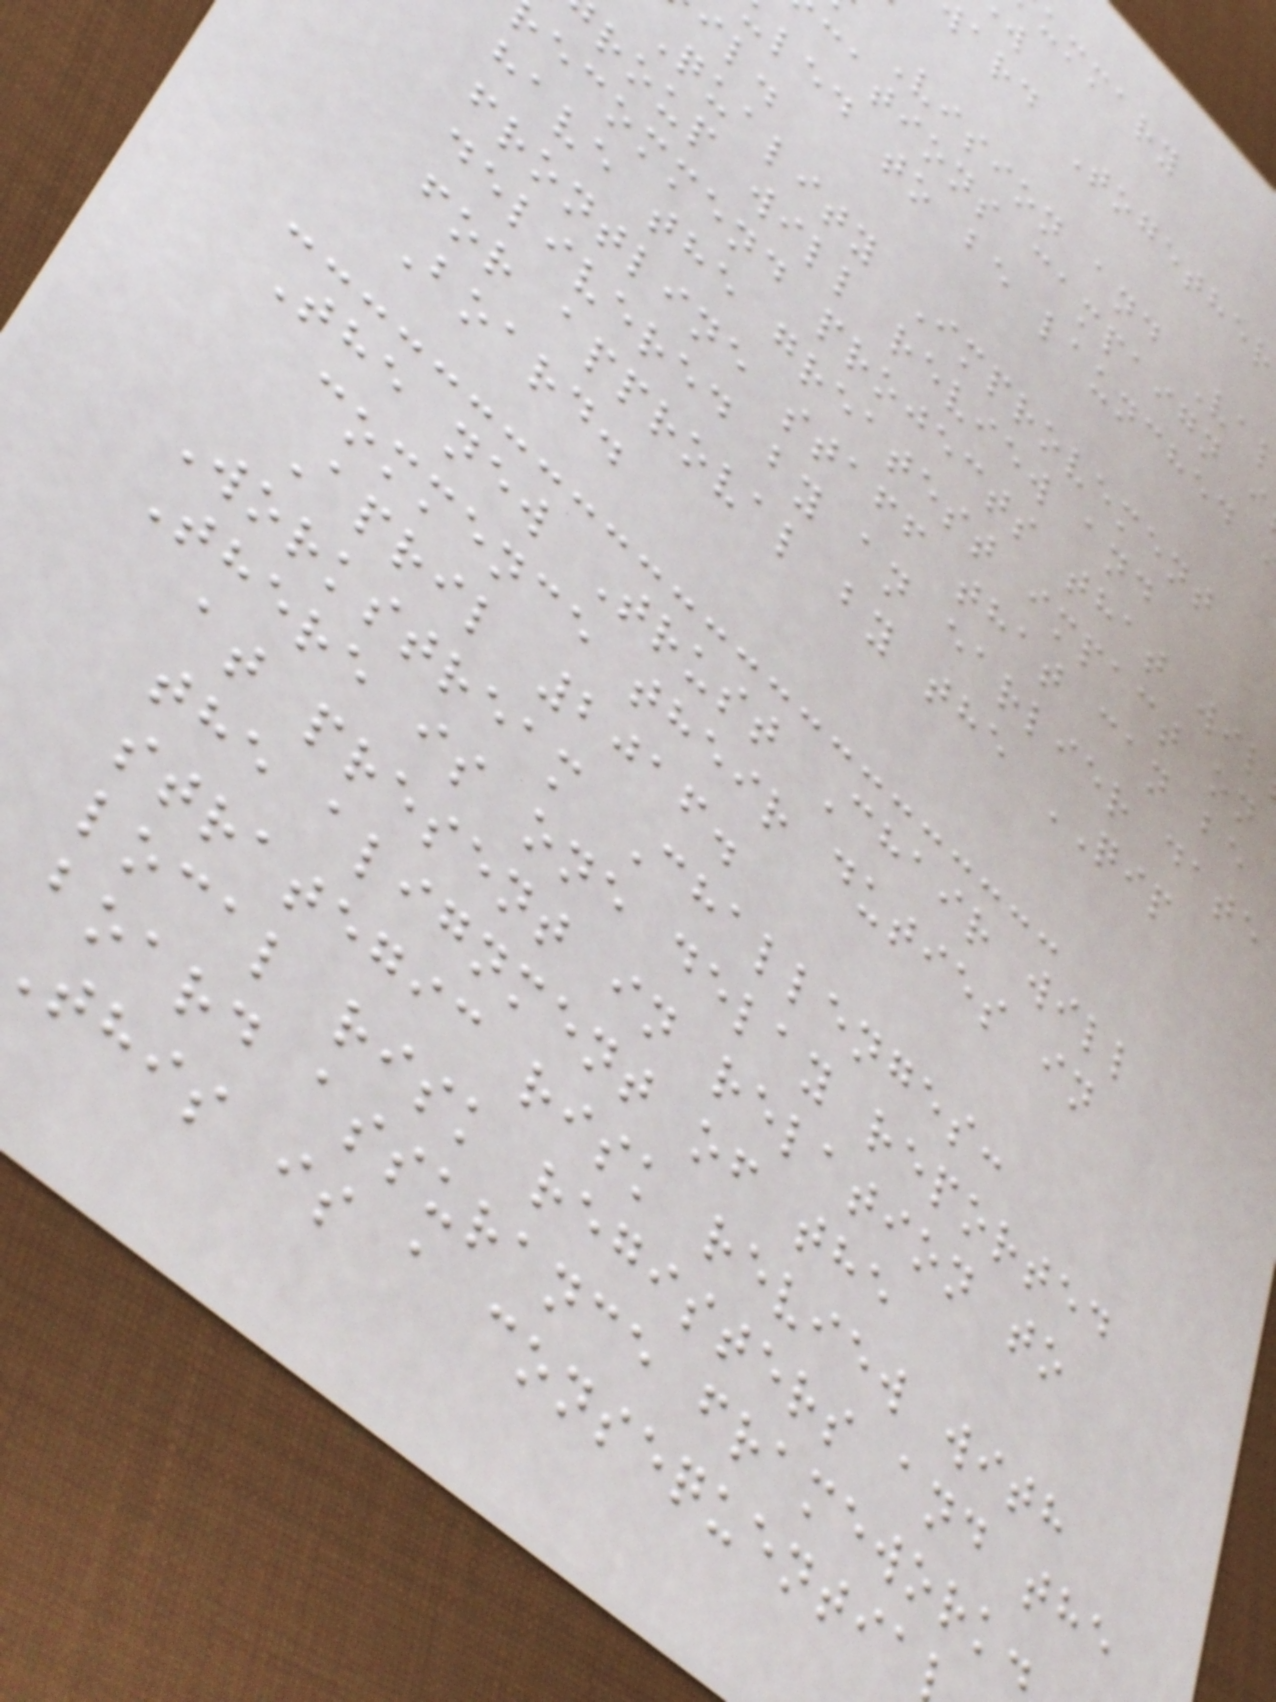ummary
ard Together
Vision and Va
cations campaign i
led to be launched
Quality Improvement
roup will review and
ecommend projects that wil
have the greatest impact on
frontline staff that can be
delivered by an earlier date
for approval by the QIP
Board.
The new Trust Chair will
commence their duties in
April 2016.
Workstream Challenges:
There is one delay reported
at present in relation to
the alignment of the
strategic risk review with
local risk registers and the
board assurance framework.
this is a consequentia
